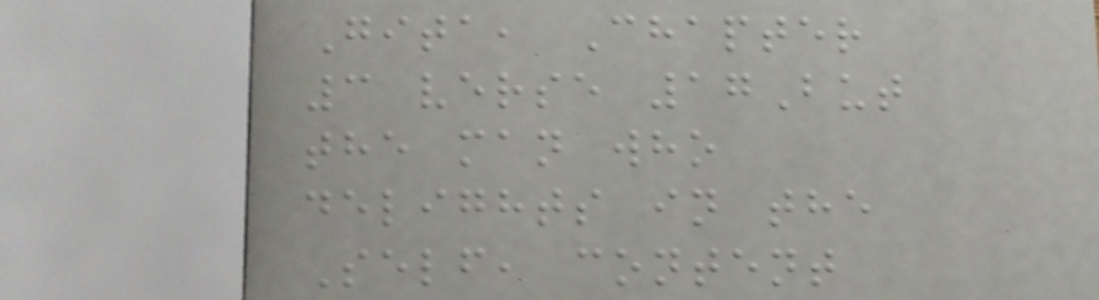Gita, Chapter
3 verse 17But
the man who
delights in the
Self, content
